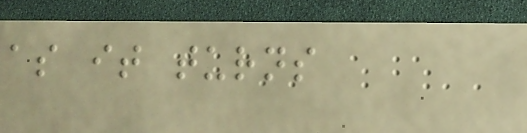as it turns
